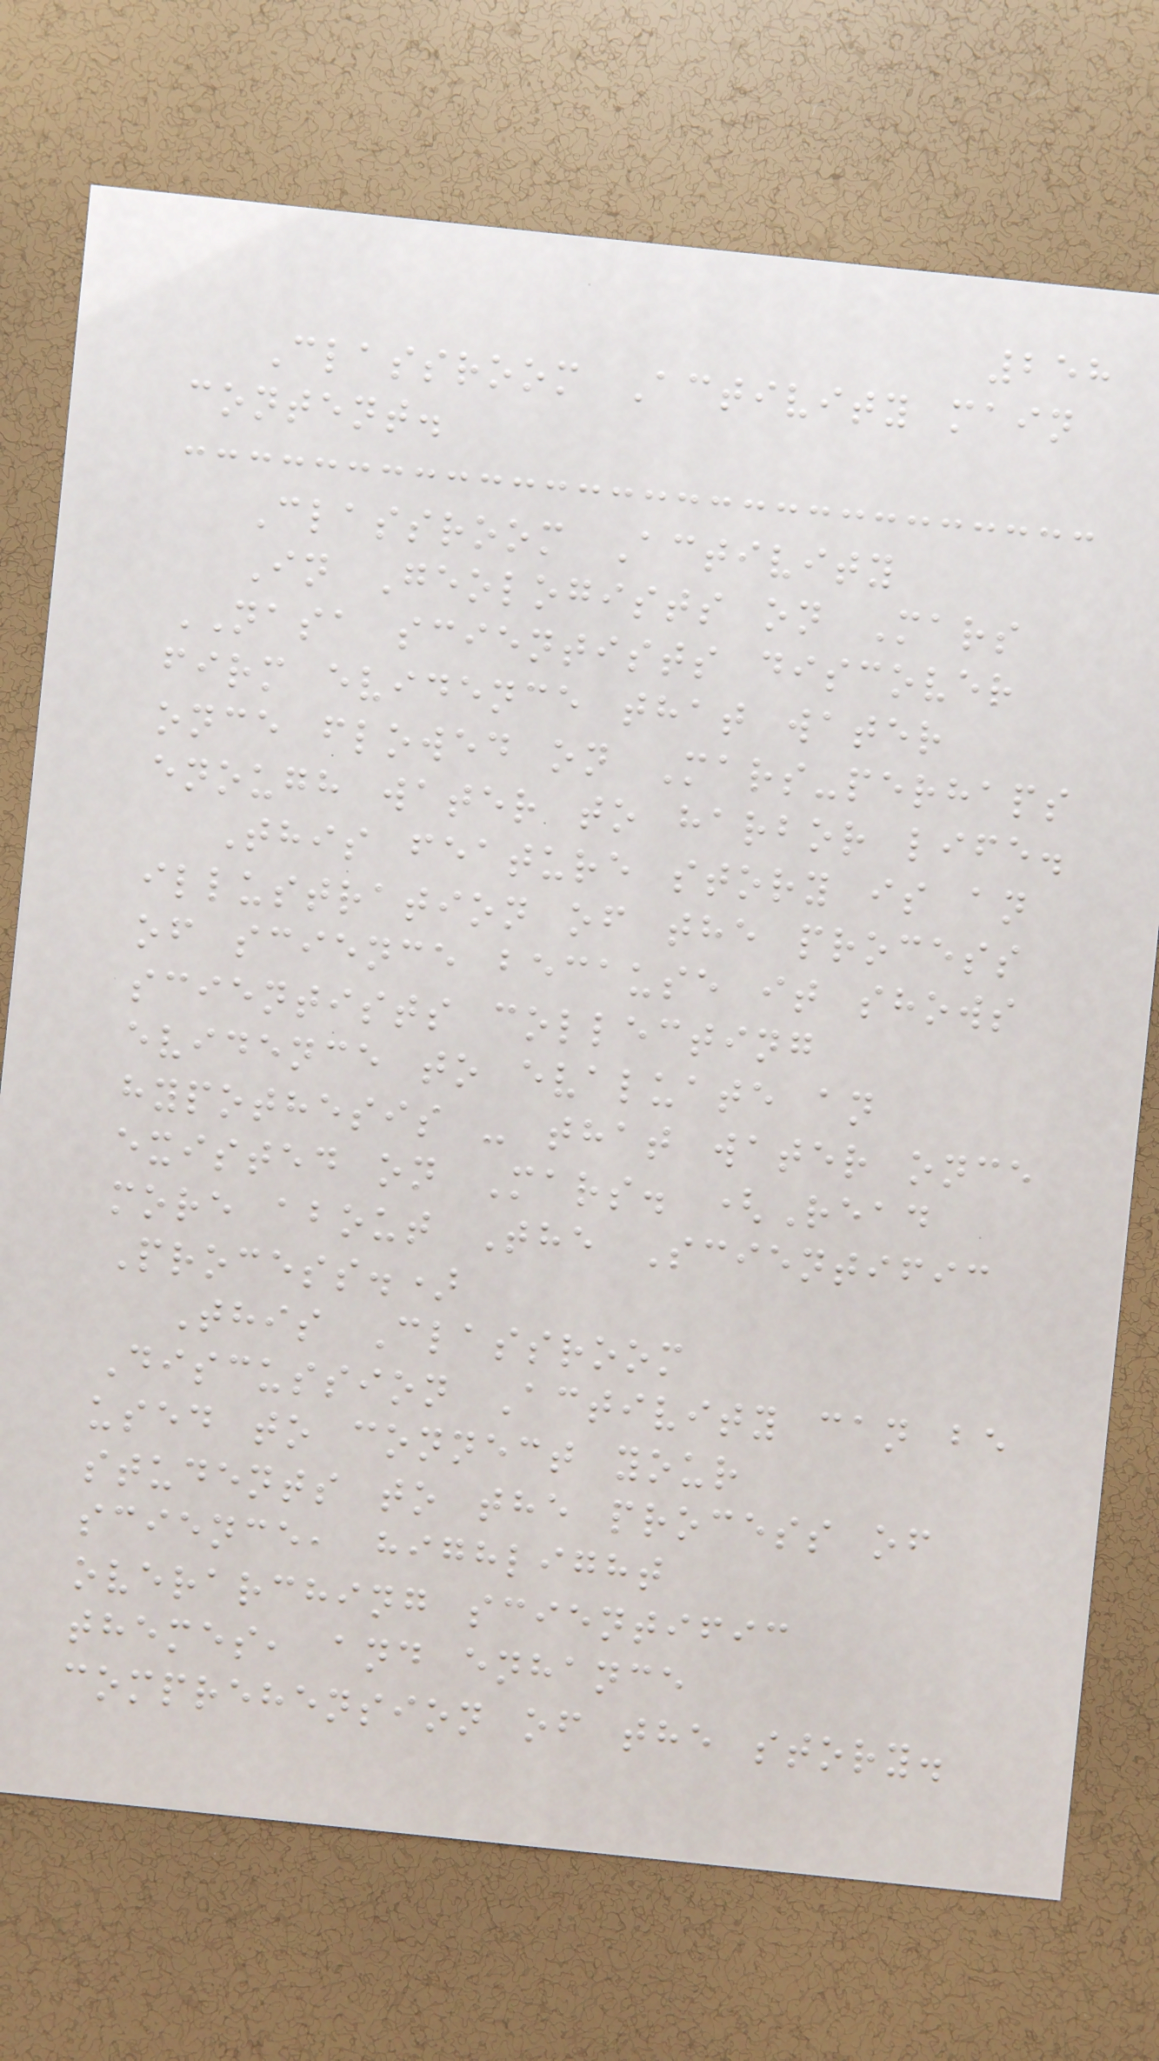258
Classroom Activity main
content.
Classroom Activity
In Geologists on Mars
NASA scientists discover
firm evidence that water
once flowed on Mars-perhaps
enough water to harbor life.
This feature story is an
illustration of the process
of science because it shows
scientists collecting
evidence to evaluate an
hypothesis - that water once
existed on Mars. (Read
more about The Scientific
Process.)
This Classroom
Discussion Activity can be
used to connect your
students to the process of
science, highlight
overarching scientific
themes, and enhance
comprehension of the story.
